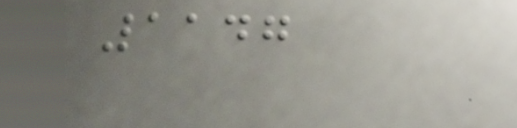1147
